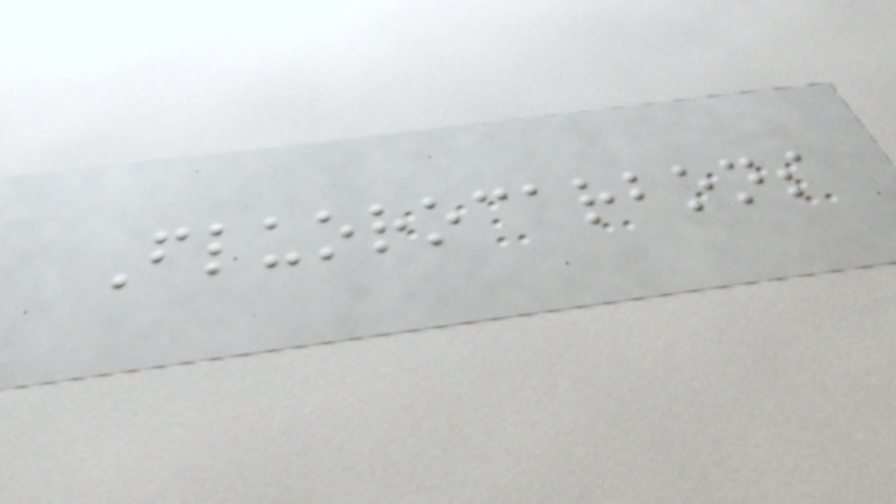Fluorocarbons
